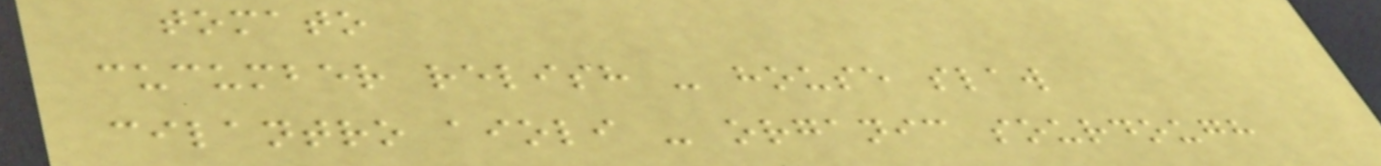tomato
cucumber relish - house slaw
cilantro aioli - organic sourdough
